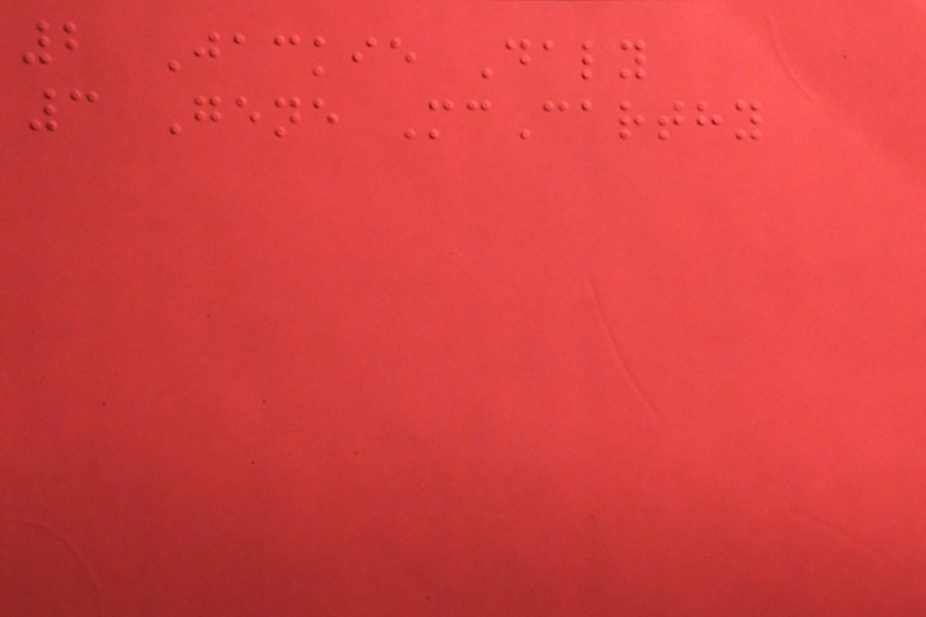2 Jackie Daly
3 Gene McCarthy
